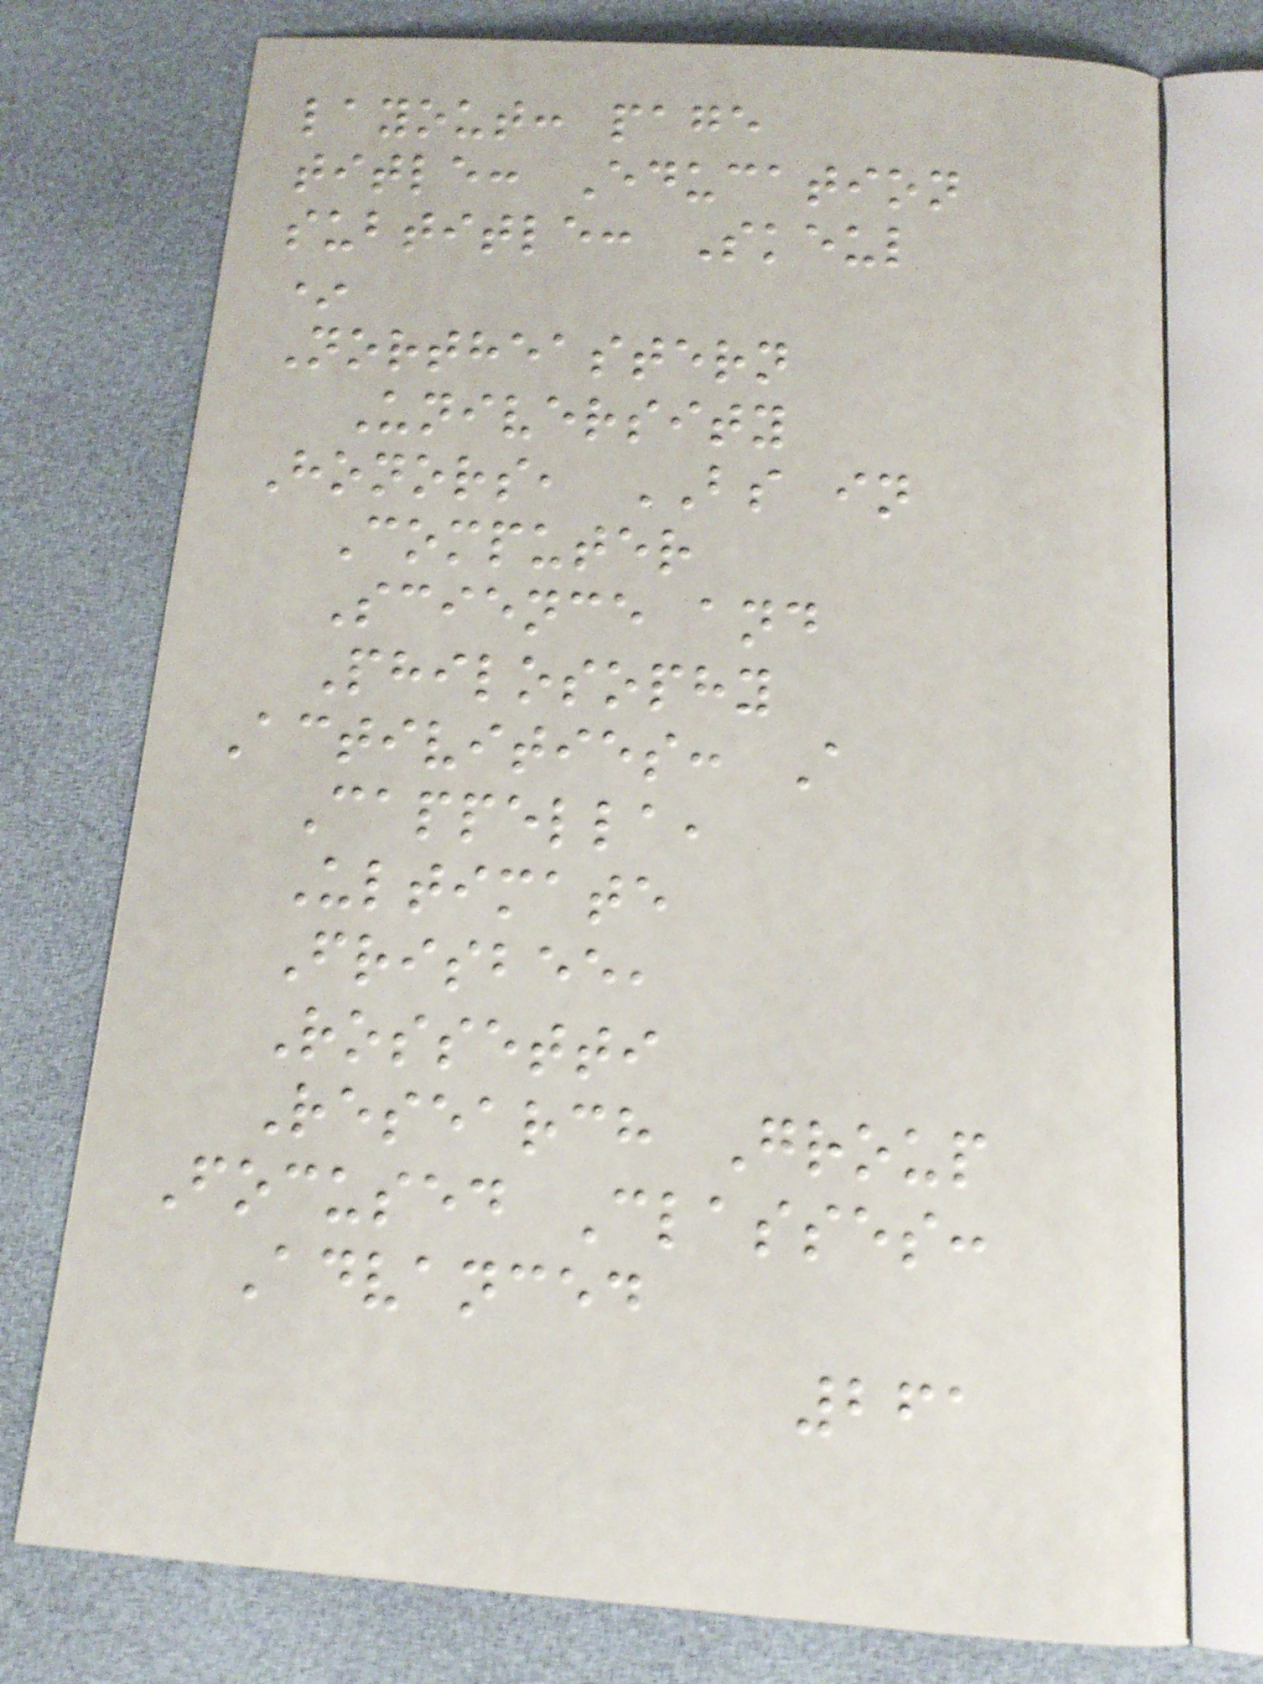layout: page
title: Education
subtitle: Skeul
*
Northeastern
University
Honors, BS in
Computer
Science and
Philosophy
Activities: A
Cappella,
Ultimate
Frisbee,
Rossetti
Research Group
Focused Classes:
Advanced
261
